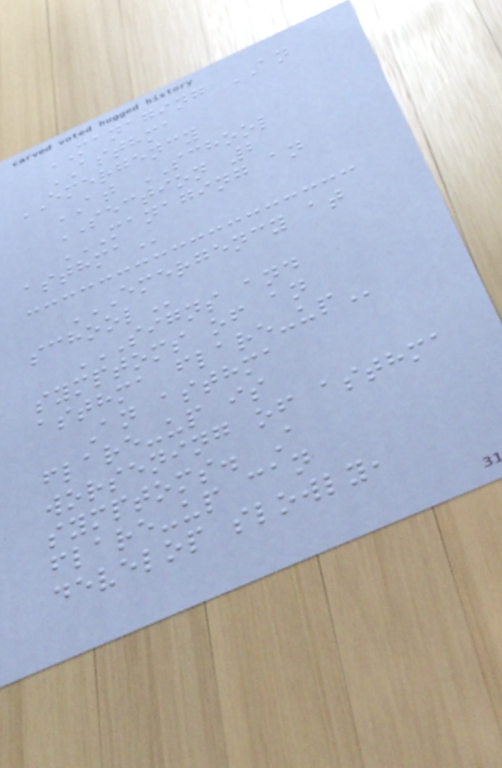MANAGING AN
ASTHMA
EMERGENCY
AT SCHOOL
SECTION 2
MANAGING AN
ASTHMA
EMERGENCY AT
SCHOOL
SIGNS AND
SYMPTOMS OF AN
ASTHMA FLARE-UP
An asthma
flare-up is
worsening of asthma
symptoms. A
flare-up can
develop slowly,
